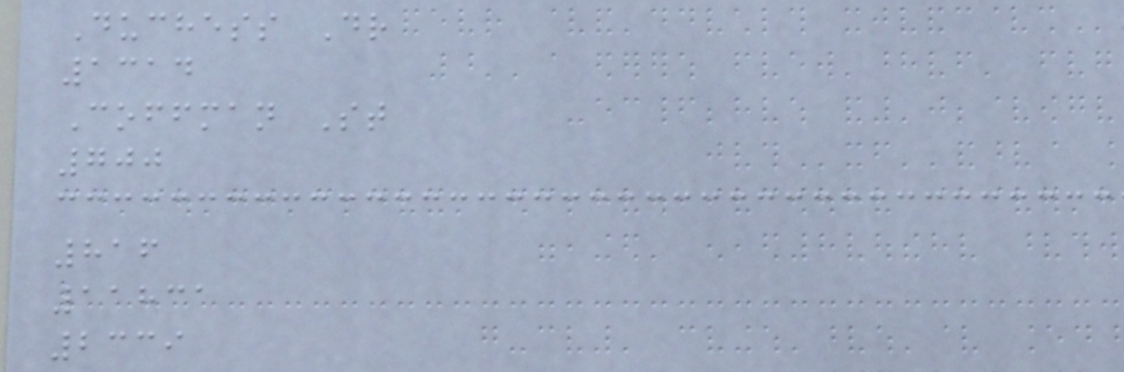Duchess Dr
1314
Coffman St
700
816
11831
2339
